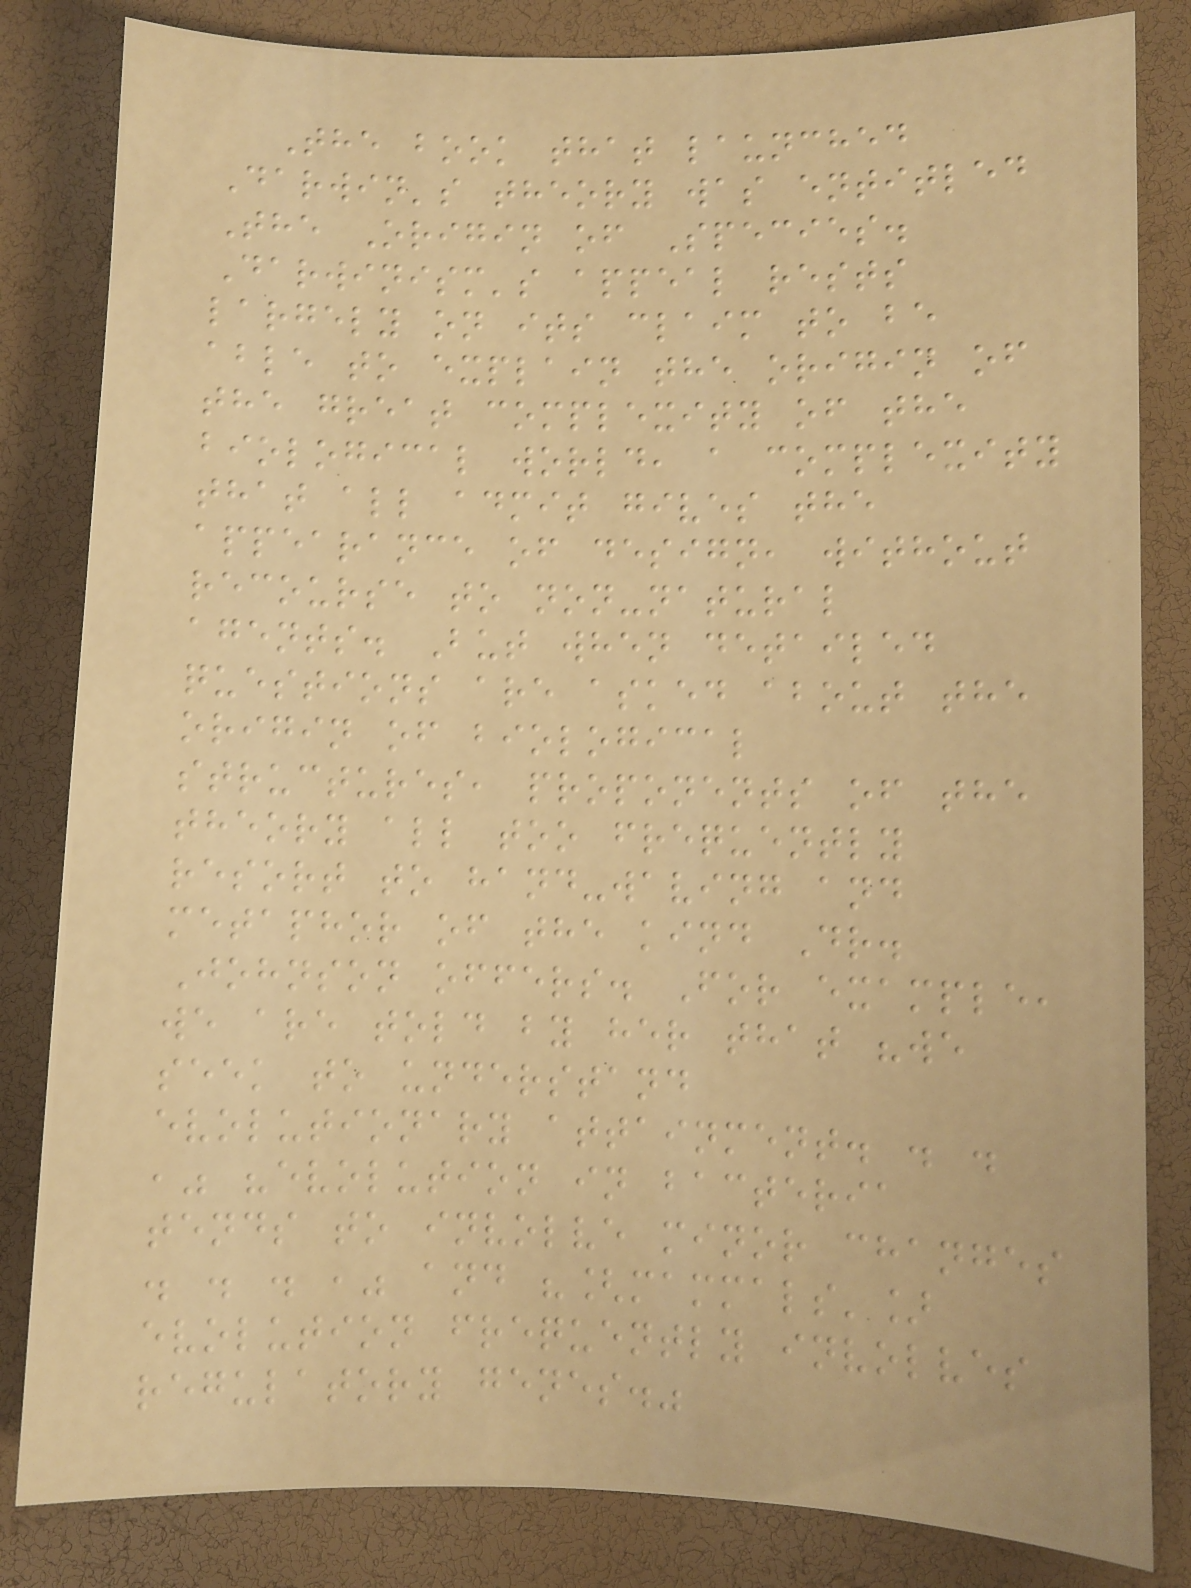The book that launched
Darwin's theory was entitled
The Origin of Species.
Darwinism's appeal rests
largely on its claim to be
able to explain the origin of
the great complexity of the
biological world, a complexity
that all admit gives the
appearance of design, without
recourse to non-natural
agents. But when detailed
questions are asked about the
origin of biological
structures, proponents of the
theory all too frequently
resort to hand-waving and
metaphor of the kind Dr.
Johnson offers. For example,
we are told by her that "we
seek to understand
evolutionary attainment. . .
," "evolution in bacteria
tends to involve minor changes
. . . ," and "[mammals']
evolution frequently involves
regulatory genes."
